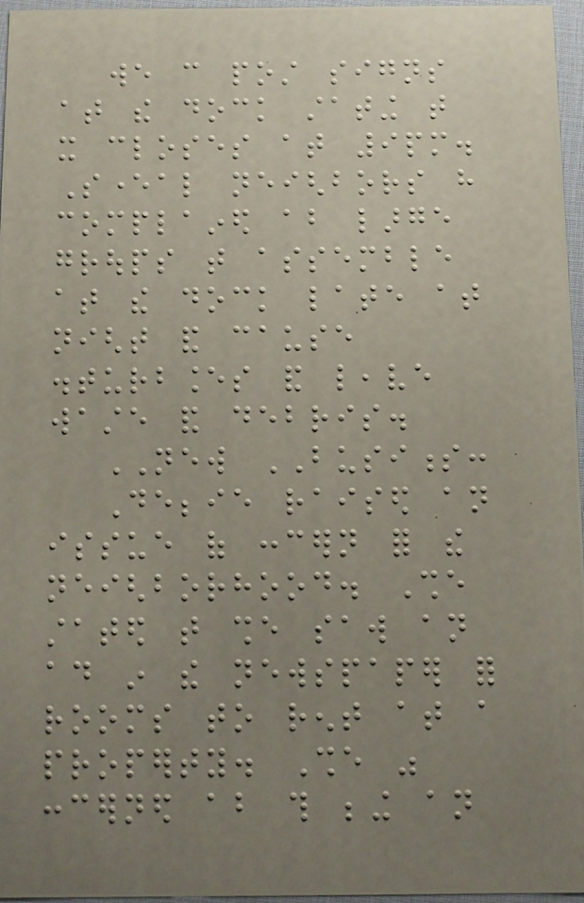we can post signs
at the dock stating that
it closes at 9pm.
Several neighbors have
complained about large
groups that assemble
at the dock late at
night and cause
disturbances and leave
waste and debris.
NEW BUSINESS:
Debbie raised an
issue of concern for the
neighborhood. She
stated that she saw an
ad in the newspaper for
rooms to rent at a
property. She was
concerned about this being an
